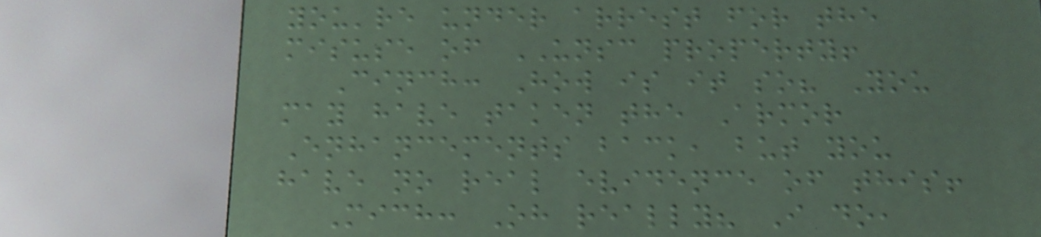you're under arrest for the
misuse of UNSC property!
Cinch: How is it so? You
may have taken the Armor
Enhancements back, but you
have no real evidence of this!
Mich: Oh really? I do,
